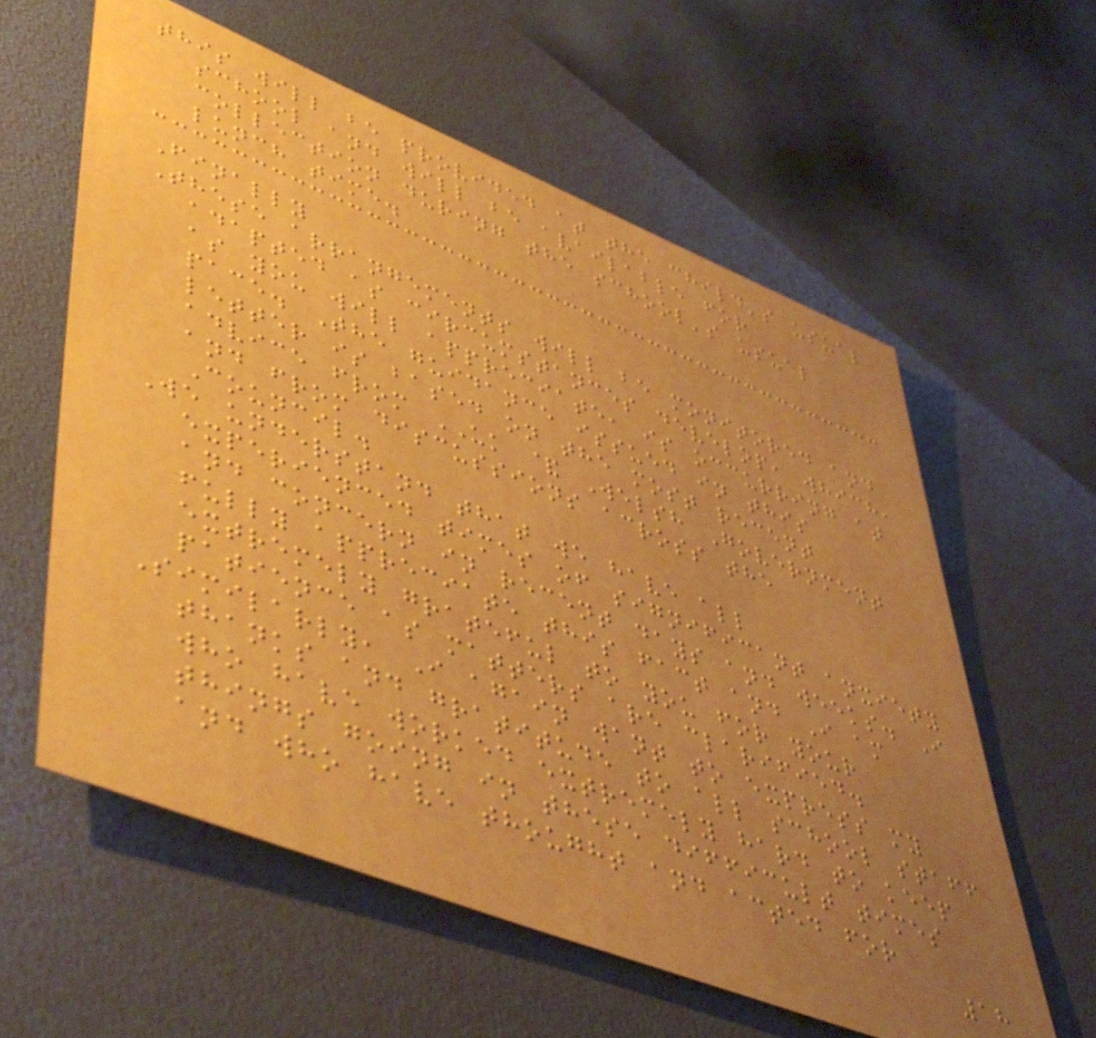this will be provided at the child's usual
school and will be available for
collection during the school's usual
lunch time.
Finally
These arrangements will be monitored and
adapted as circumstances develop, which,
as you will appreciate, is occurring at
pace. The guidance issued in this
letter is based on the most recent
advice from UK & Welsh Government
and from discussions across the
Council.
We understand that we have all
experienced times of significant anxiety
and concern in recent days and weeks. I
fully appreciate this fact and I am
extremely grateful to you for your
patience as matters are clarified.
Similarly, I again want to express my
thanks and gratitude to all school staff
who have worked extremely hard to keep
things going in these difficult times
and who have thought and acted for
18
